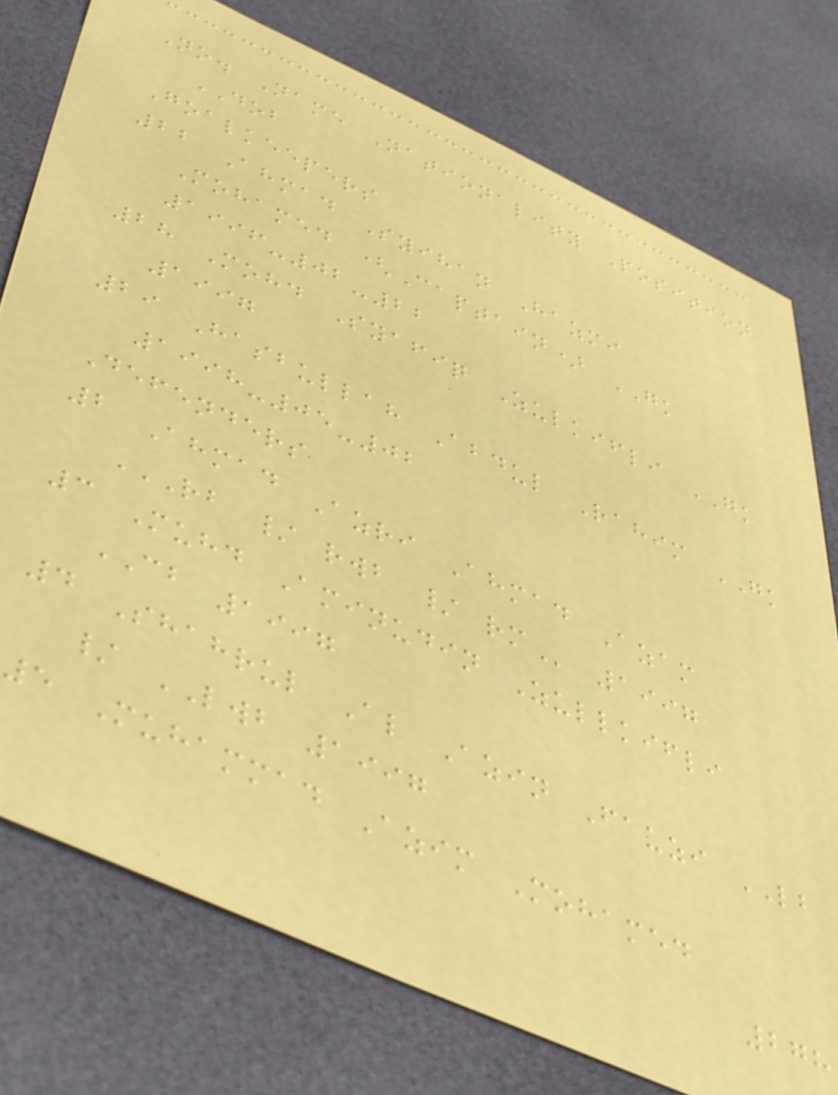No. Name Nationality Position
DOB
Goalkeepers
22 Ahmad Syihan Hazmi
Mohamed (Captain) GK
1996-02-22
28 Mohd Syafiq Zulkifli GK
1997
29 Hasbullah Abdul Rahim GK
1998-05-02
Defenders
2 Ahmad Azri Ahmad Azam
RB / RWB / RM 1997
3 Muhd Aminudin Zullkifli
CB 1997
4 Shahrul Al Azin Fauzi LB
/ LWB 1997
5 Muhammad Azim Mohamed
278
